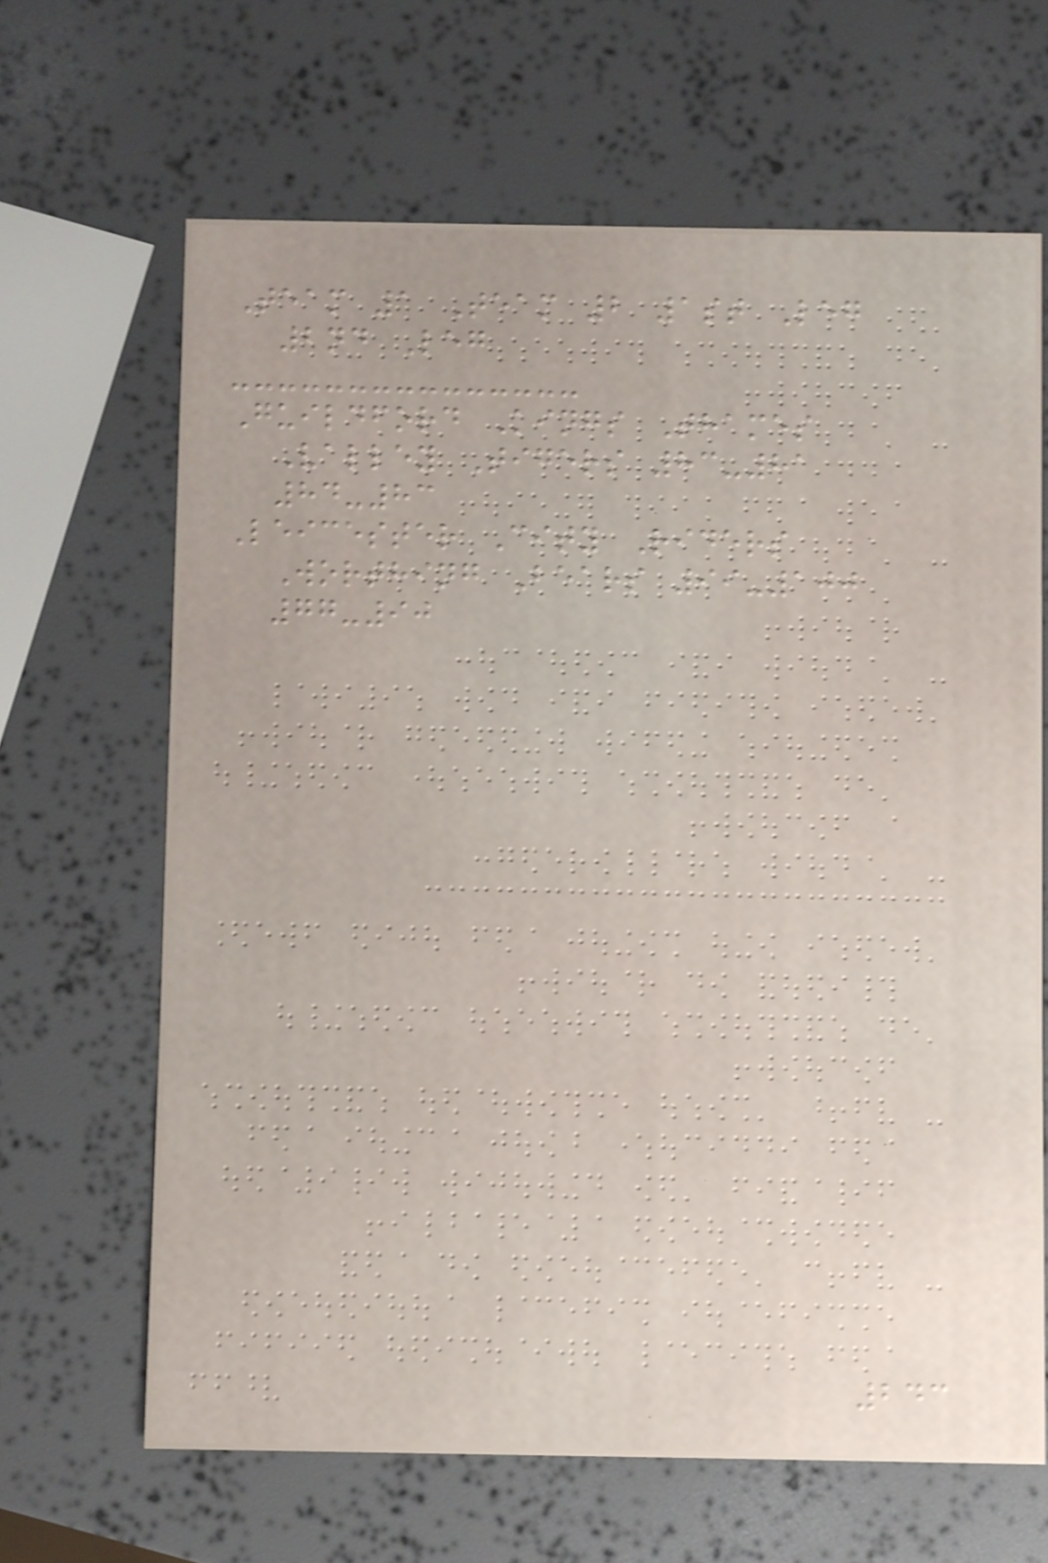Team 1 Team 2 1st Leg
2nd Leg
Guildford Kings Thames
Valley Tigers 83-81
84-83
Leicester City Riders
Worthing Bears 99-100
77-90
243
